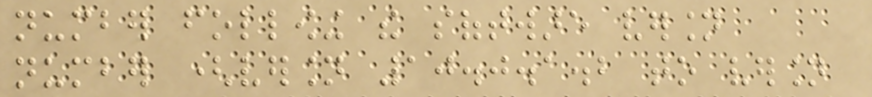number following the software version
number (version 10.0.1.2 to version
